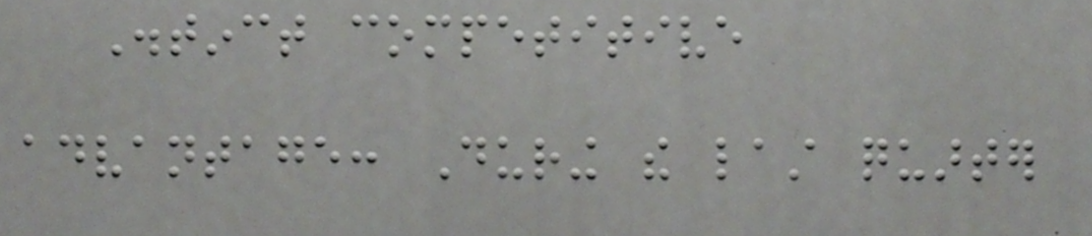Distinct competitive
advantage: During the last quarter
